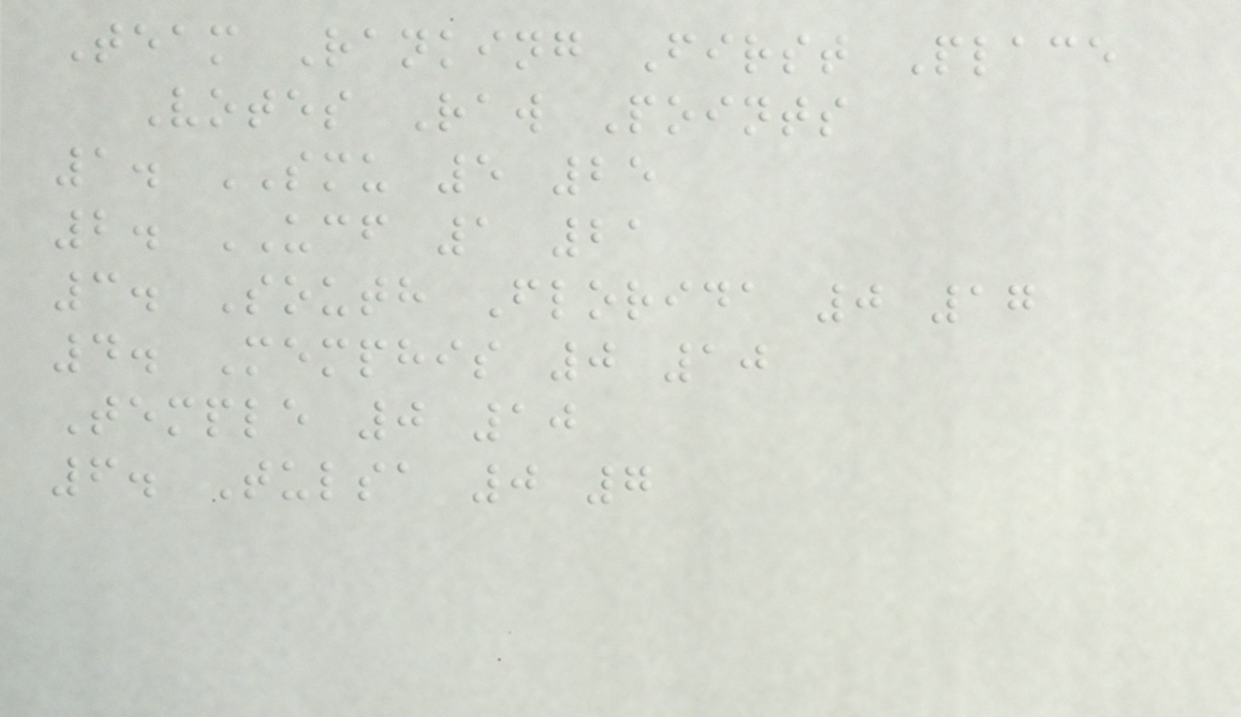Team Ranking First Place
Votes Raw Points
1. SMU 5 25
2. UCF 1 21
3. South Florida 0 17
4. Memphis 0 10
Temple 0 10
6. Tulsa 0 7
